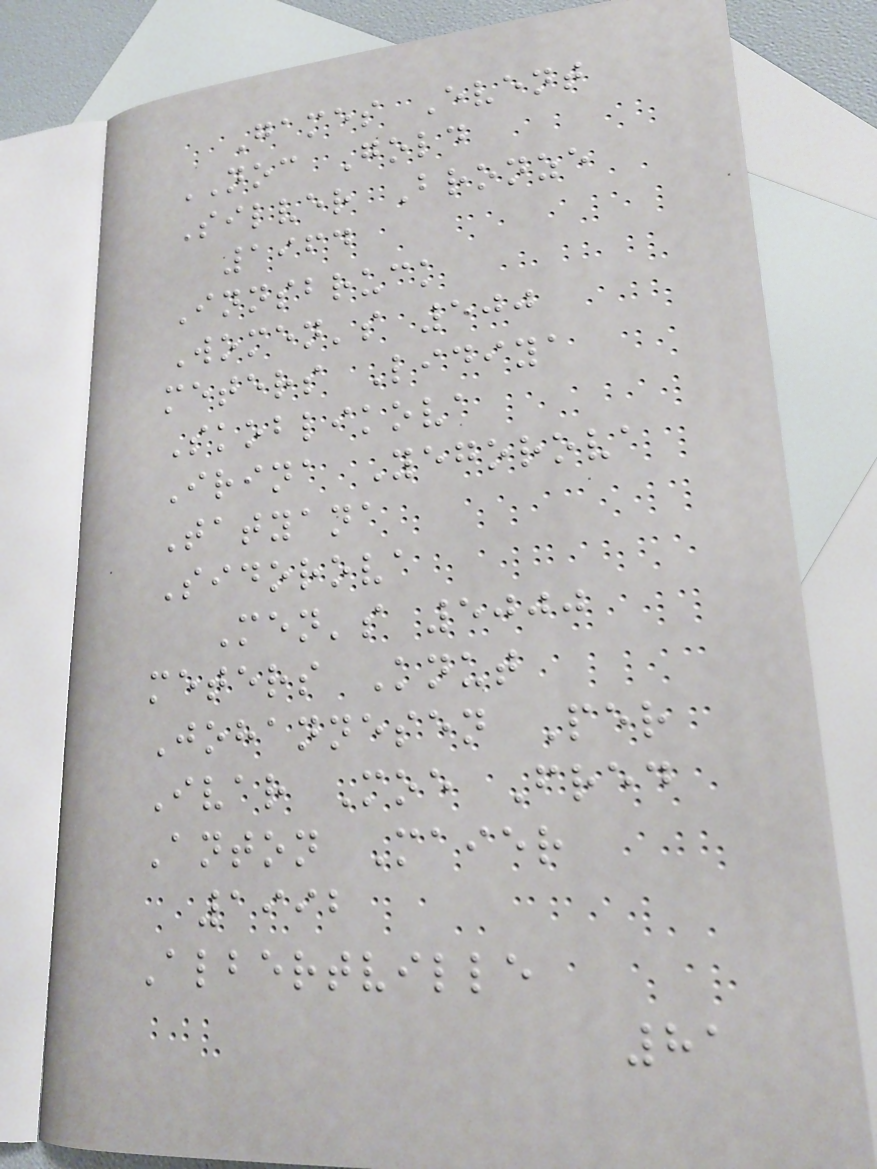Games Event
NOC Gold
Silver Bronze
1964
Innsbruck
Women's 500
meters Lidiya
Skoblikova
Irina Yegorova
Tatyana
Sidorova
Men's 5000
meters Knut
Johannesen Per
Ivar Moe Fred
Anton Maier
1992
Albertville
81
